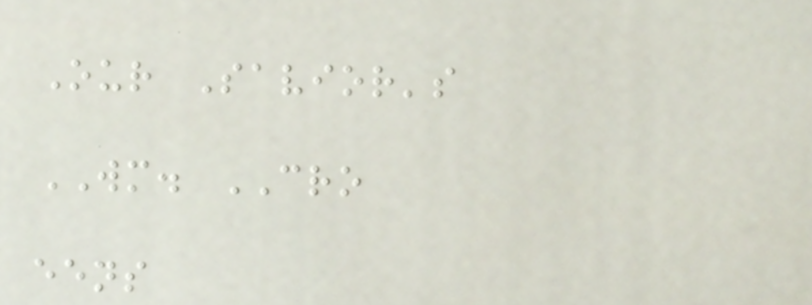Our Savior's
WM. CRO
eens
